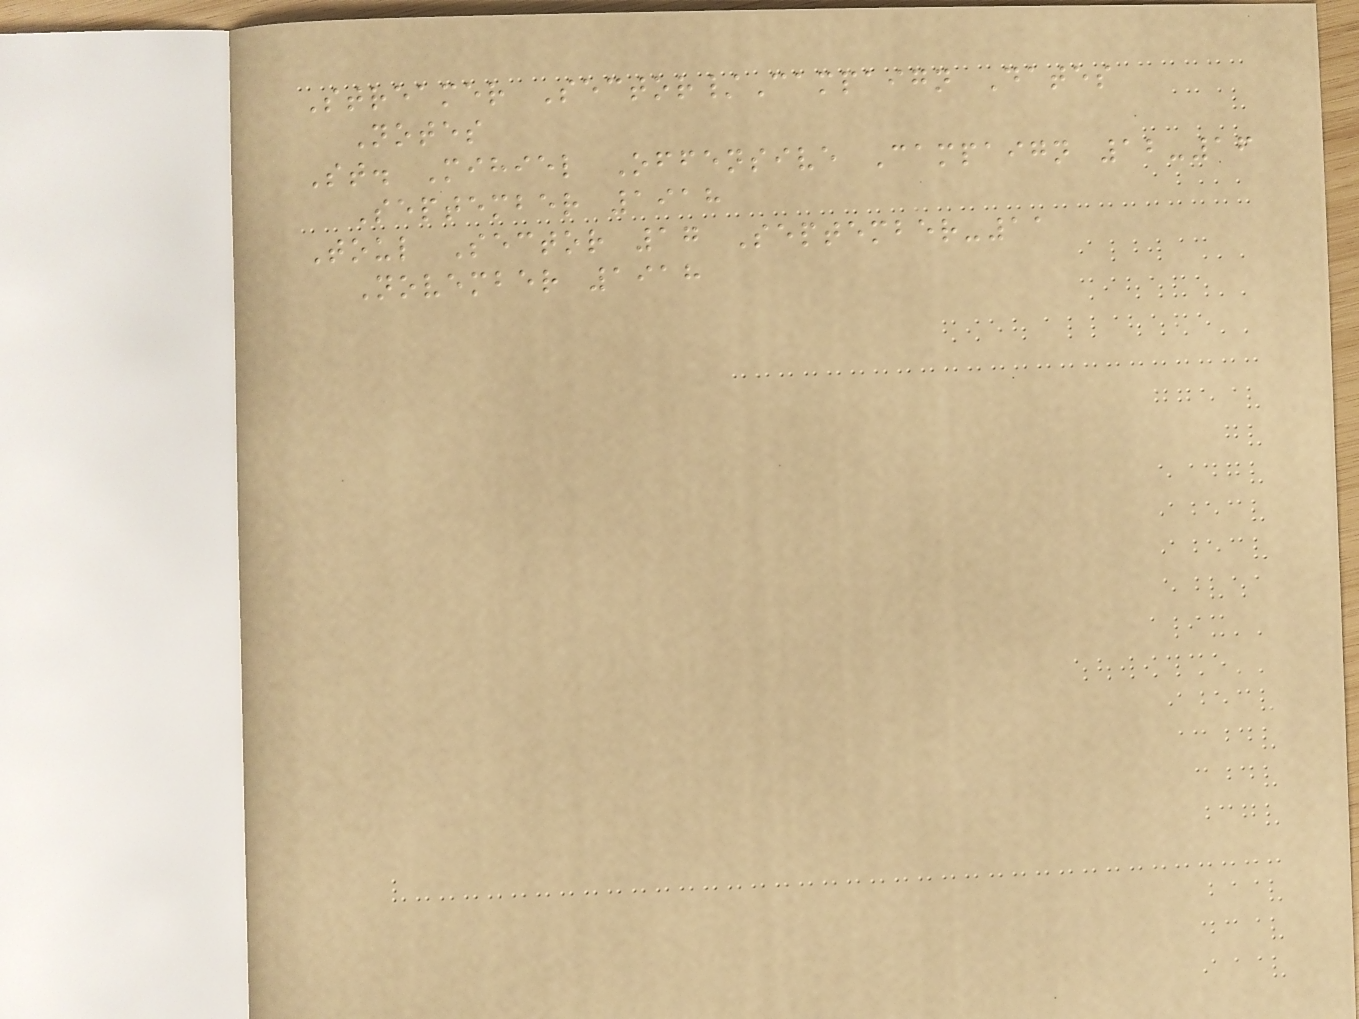Streamer Sector/Campaign Dates
Notes
St. Mihiel Offensive Campaign 12-16
September 1918
Toul Sector 17 September-11
November 1918
